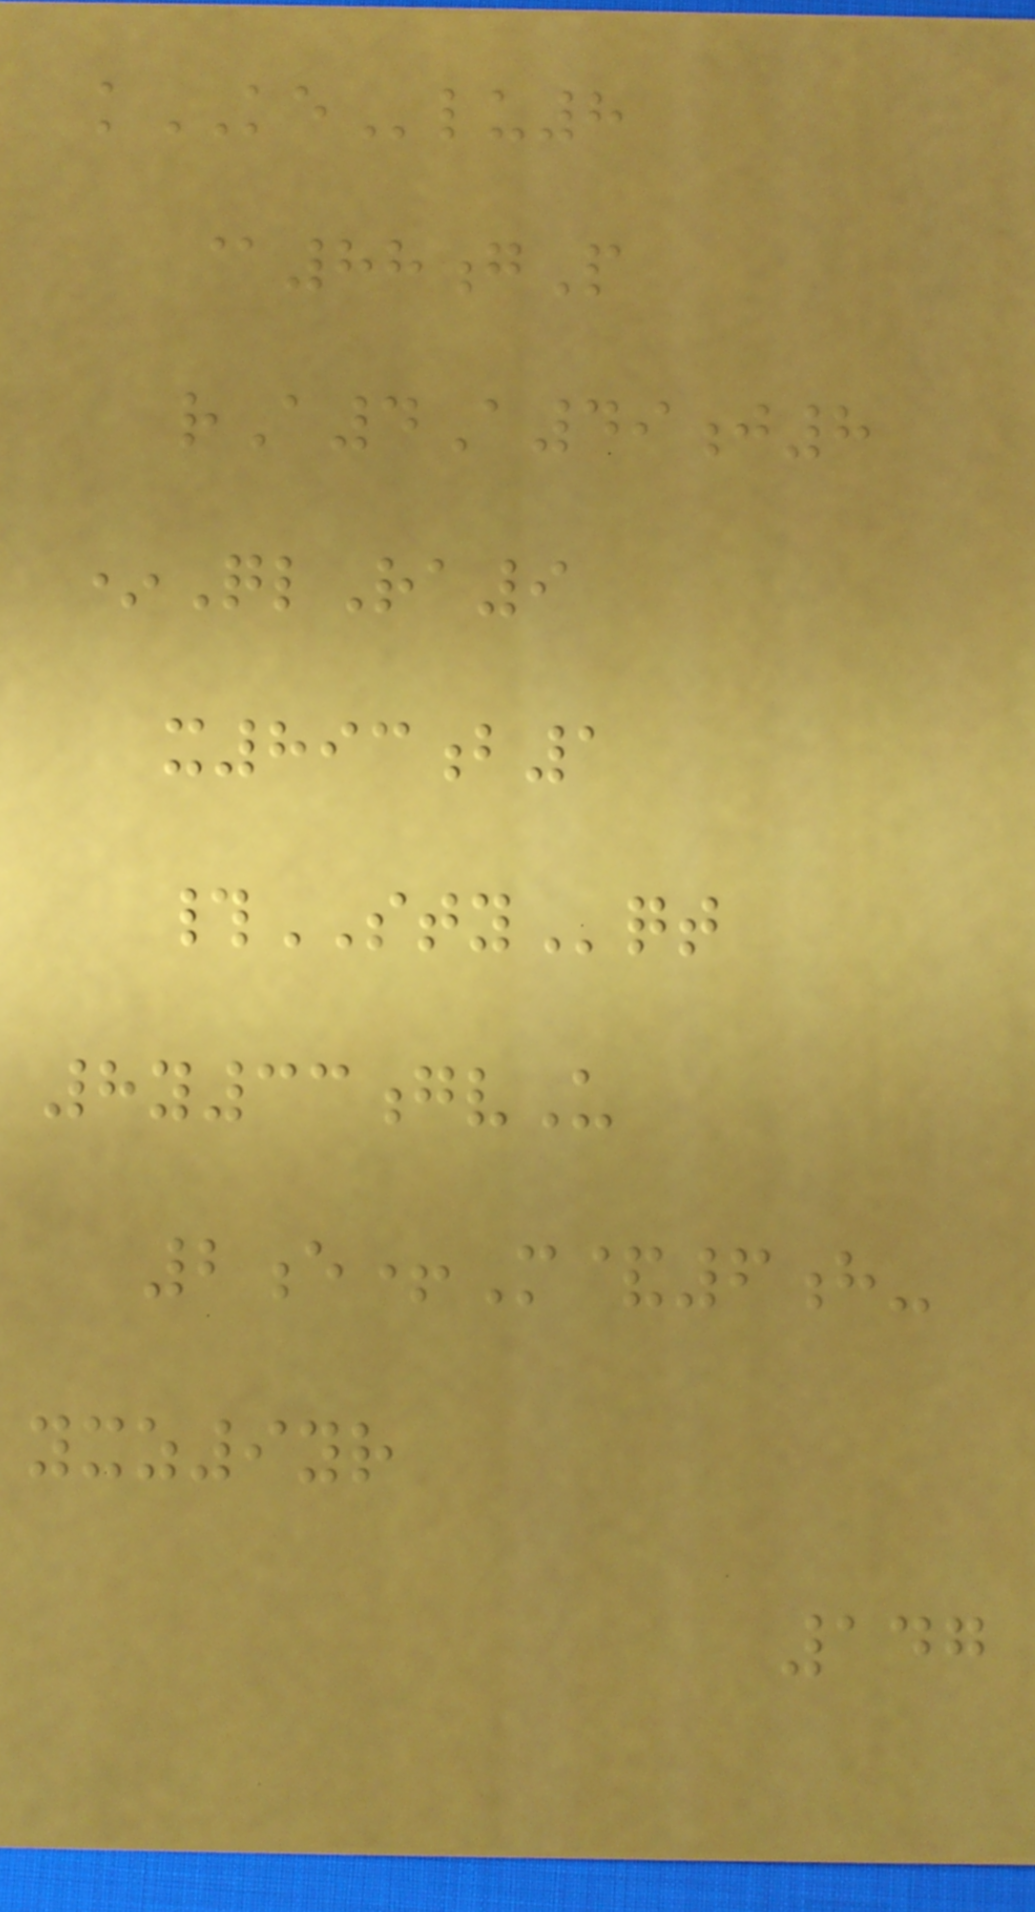kKElu8
@88gP
rA4A49j8
*QlRa9
x893b1
#STYqt
8y33gvU
2e+M&6h-
yxz9yr
147
